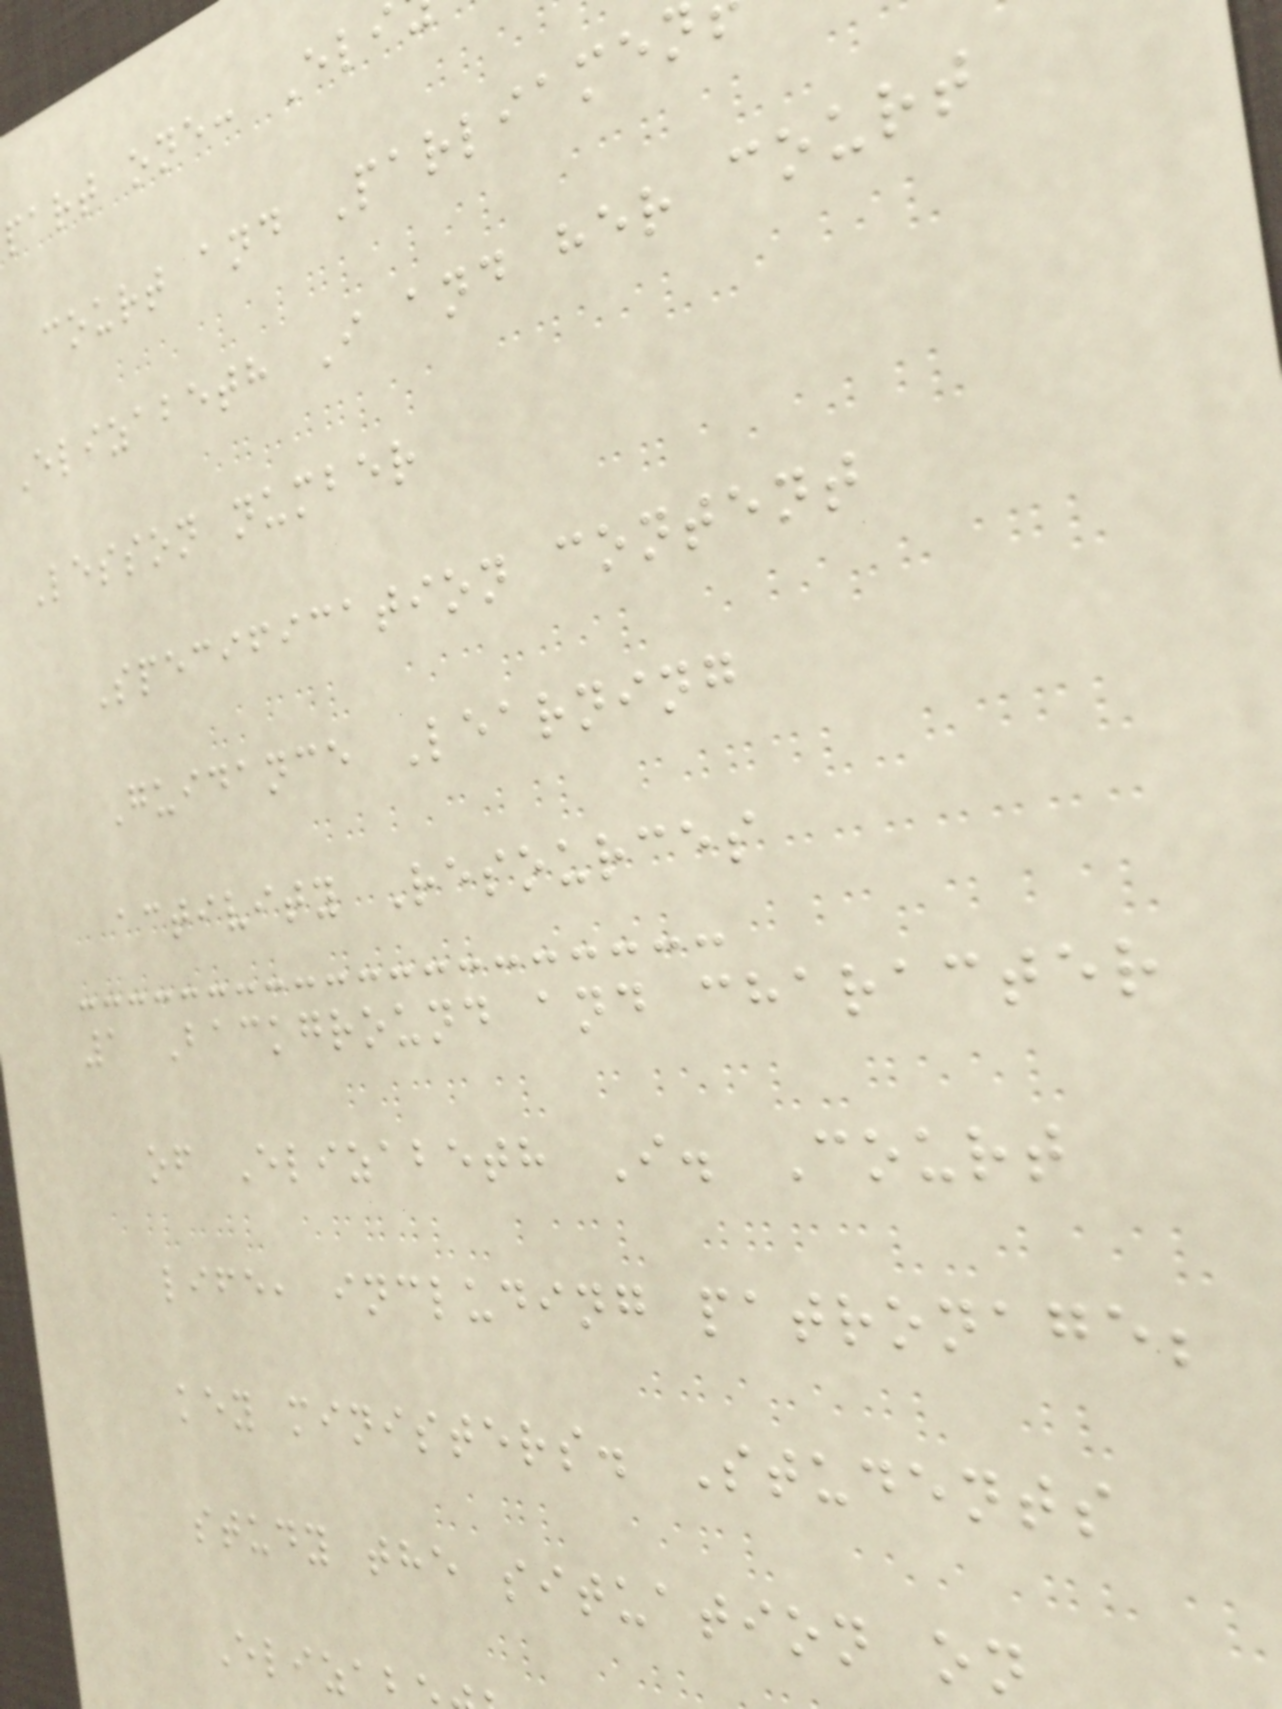part one: Eli
court and Parliamen
Elizabeth I and her court
Lesson number
Specification content
Guidance Learning
activity Resources
1 Background and character
of Elizabeth I. Court
life, including patronage;
key ministers. Students
study the situation on
Eliza
